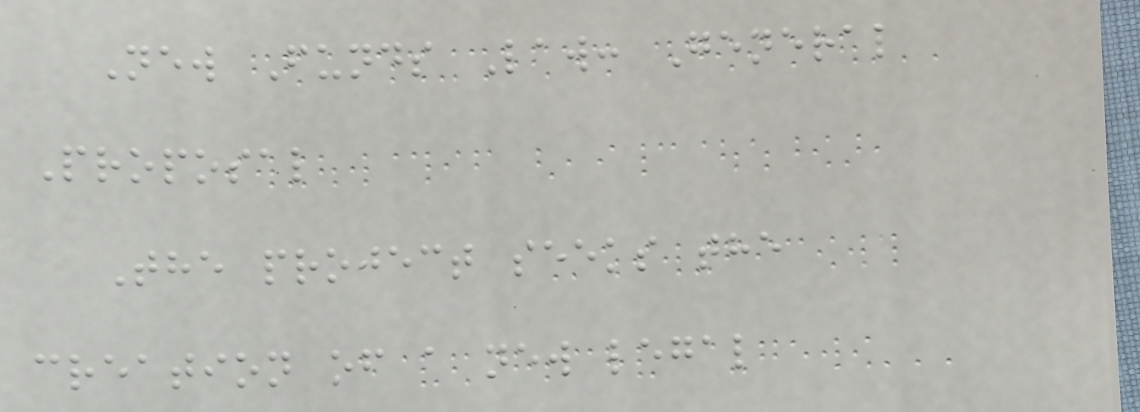New Funds Law: General
Proposal
The project seeks the
creation of a new legal
